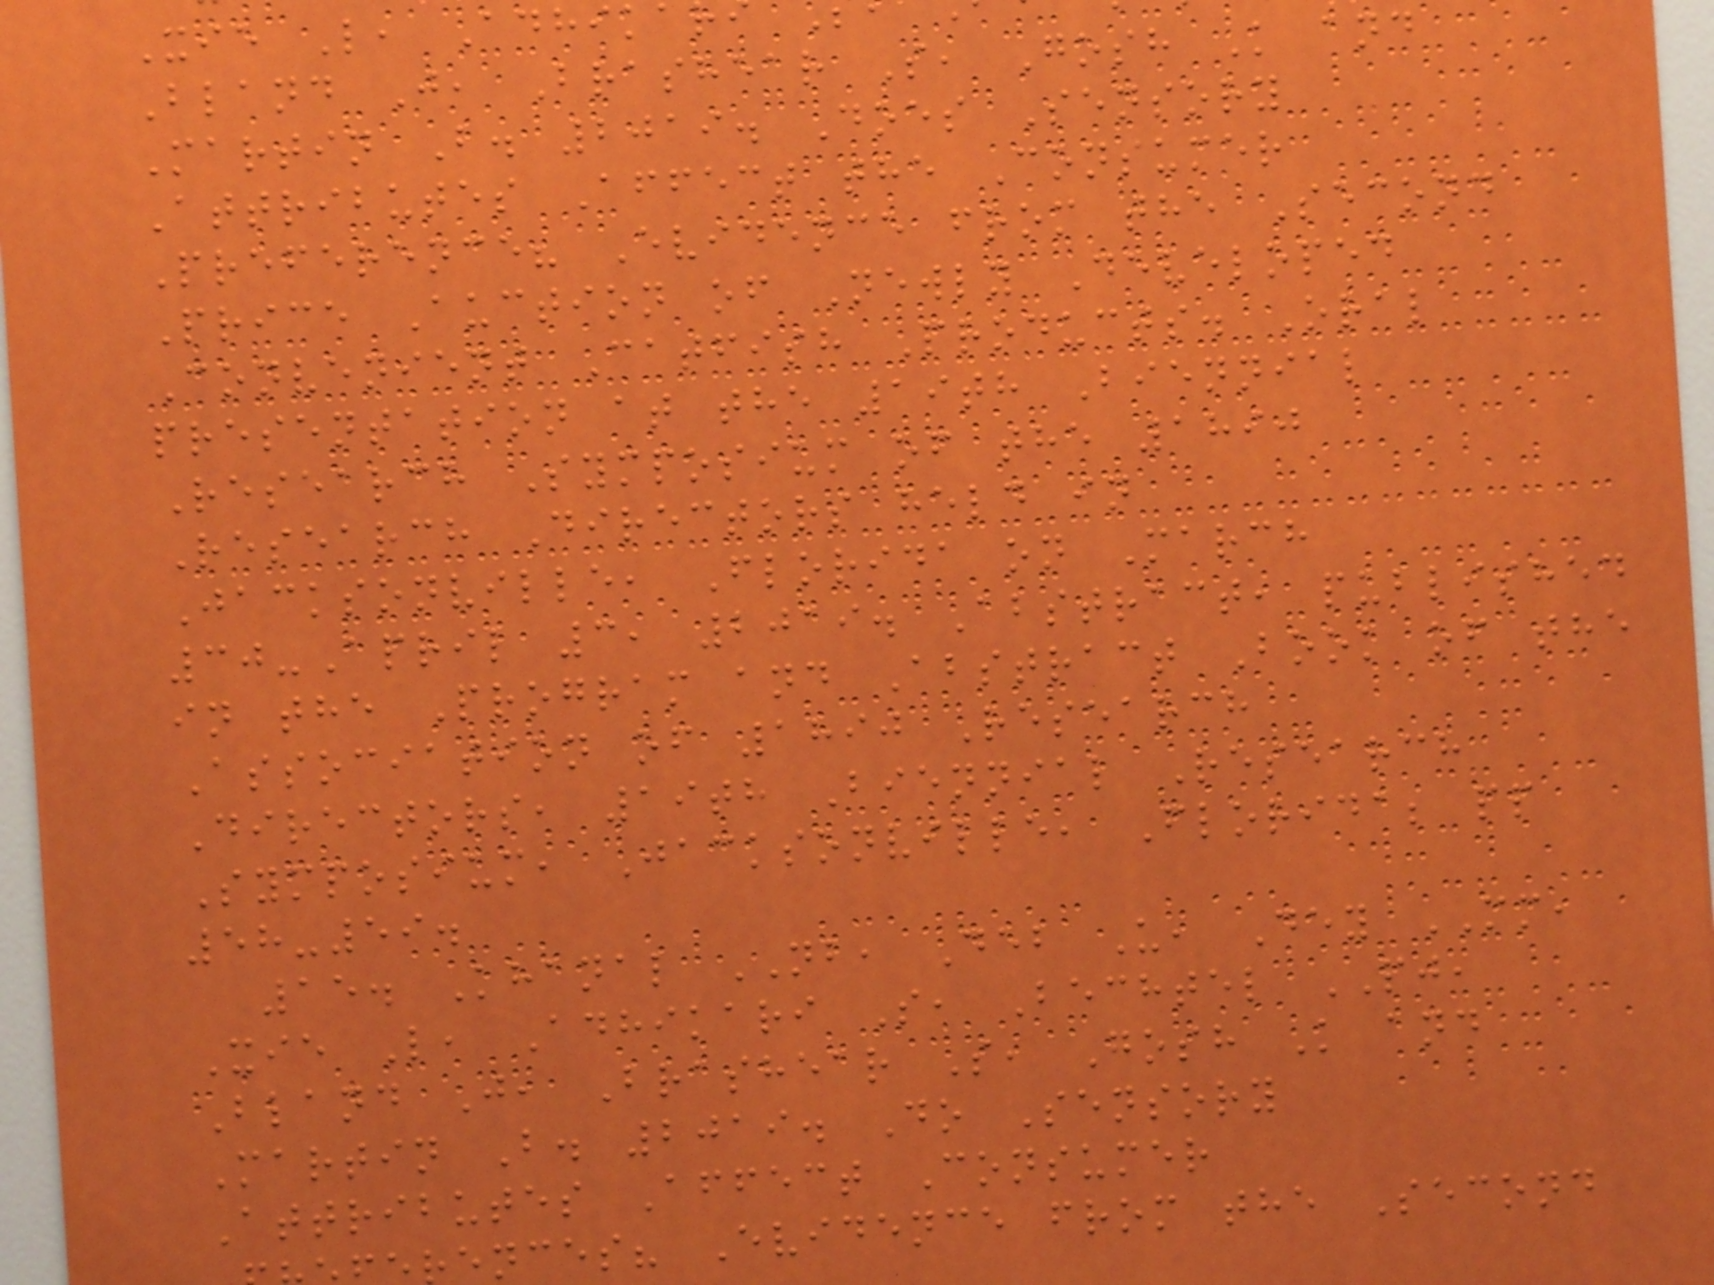Xie L, Adhika
Bland J, Brashear S, Gosh K and
Martin B. 2019. Does Sensory
Attributes Affect the Consumer
Preference? Evidence from the Second
Price Auction of Newly Developed
Convenient Catfish Products. Oral
presentation at the 19th Biennial
Research Symposium of the 1890
Research Directors held in
Jacksonville, Florida on March
30-April 3, 2019. Abstract, published
in the Program and Abstract Book of the
Association of 1890 Research
Directors, 19th Biennial Research
Symposium, Jacksonville, Florida; pp
58-59.
15. Khanal NB, Deb U, Dey MM,
Xie L, Adhikari S, Bechtel PJ,
Bland J, Brashear S, Gosh K and
Martin B. 2019. Do Sensory
Attributes Affect Consumer
ences? Evidence from the Second
